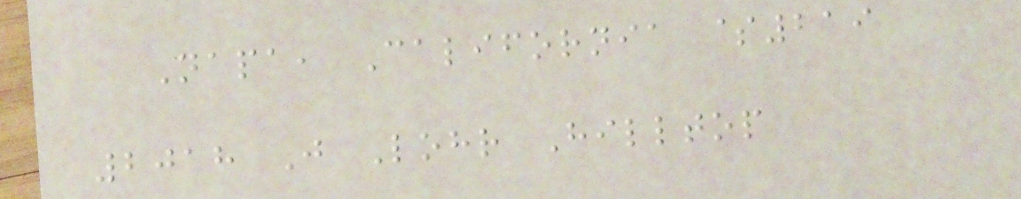Napa, California $219
2018 J Lohr Hilltop
